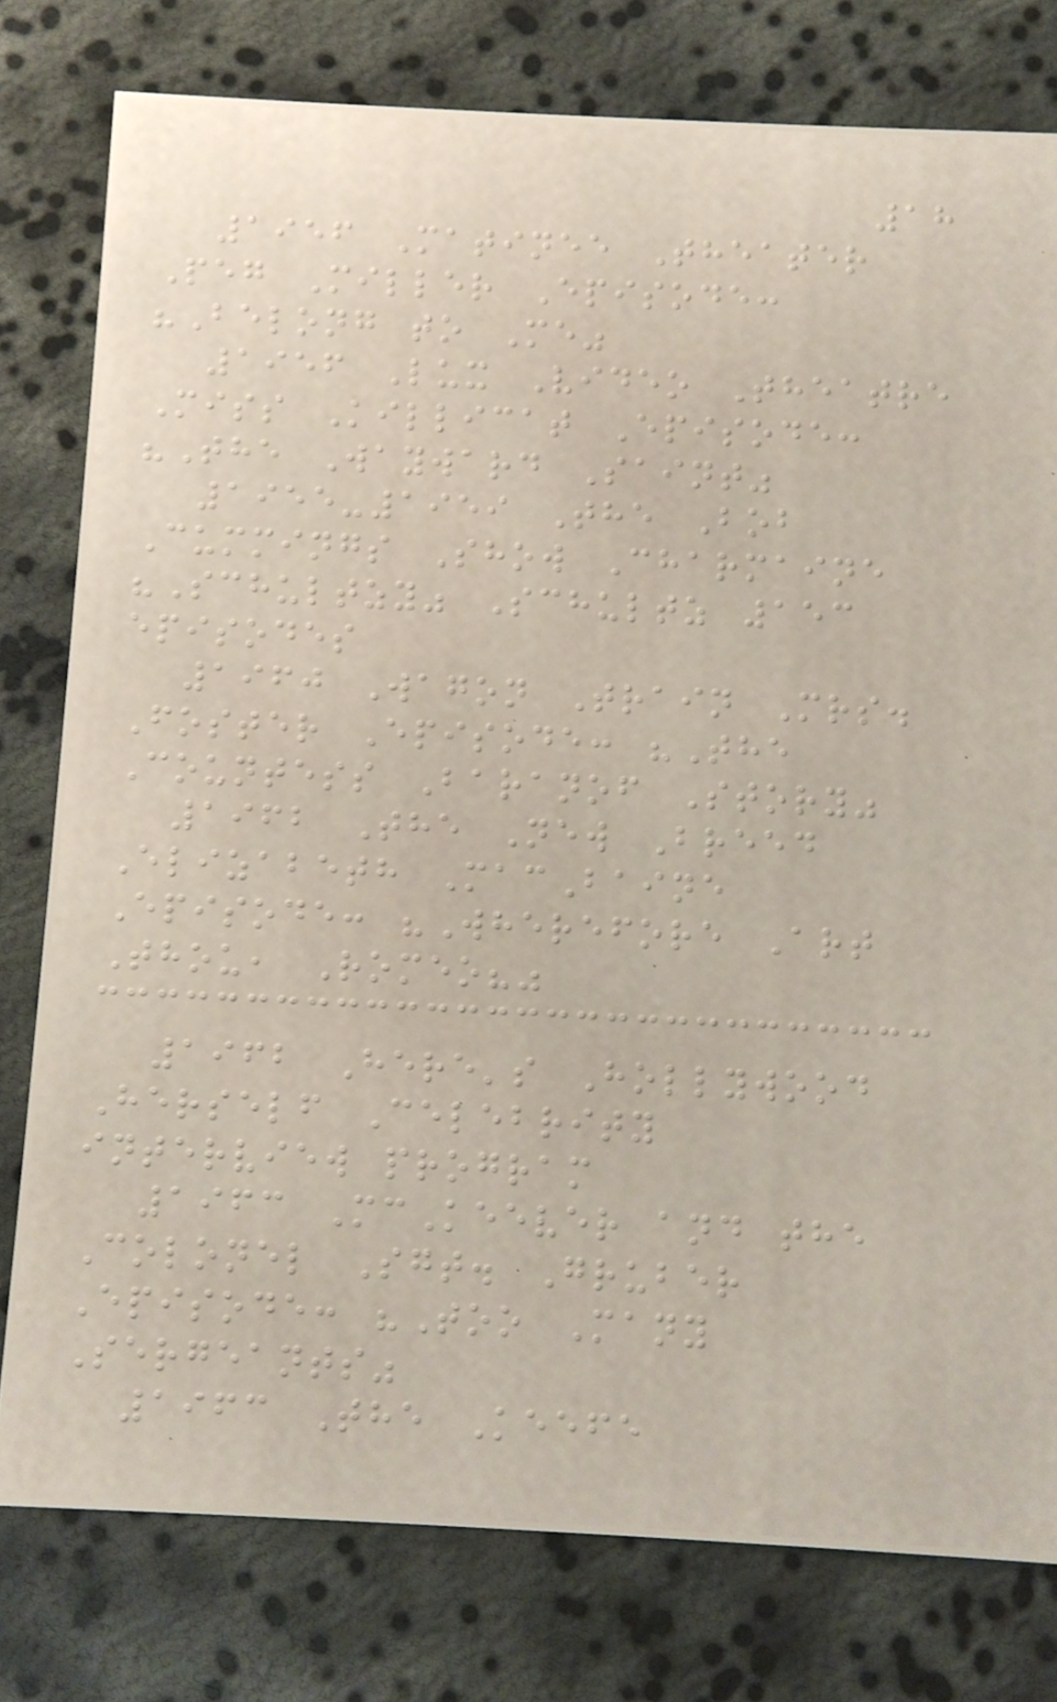18
1956 Matinee Theater
Peg Miller Episode:
"Belong to Me"
1956 Lux Video Theatre
Miss Killicat Episode:
"The Wayward Saint"
1955-1959 The Bob
Cummings Show Charmaine
"Schultzy" Schultz 153
episodes
1960 Wagon Train Mrs.
Foster Episode: "The
Countess Baranof Story"
1962 The New Breed
Elizabeth MacBaine
Episode: "Wherefore Art
Thou, Romeo?"
1962 Here's Hollywood
Herself Celebrity
interview program
1963 McKeever and the
Colonel Sgt. Gruber
Episode: "Too Many
Sergeants"
1963 The Keefe
